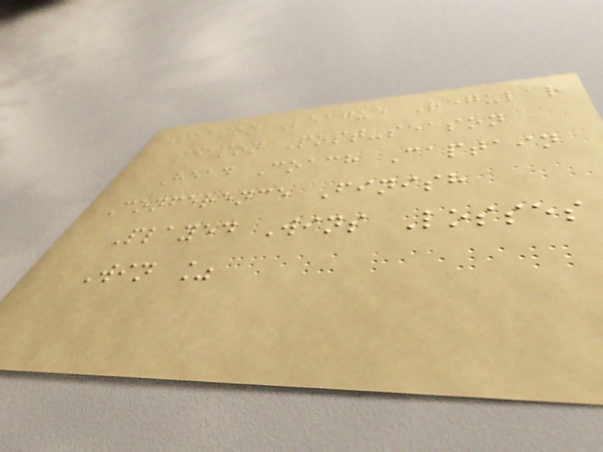Season League Regular
season Post-season
Head Coach Captain
Conference Finish
Played Wins Losses
Win %
